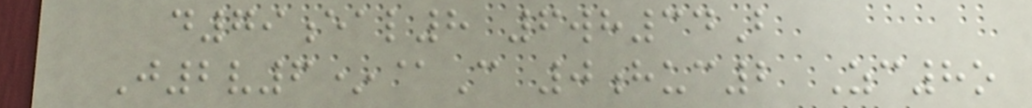d79eal8 6wh34B
J2v6*@C 0huc2 Zc8o
